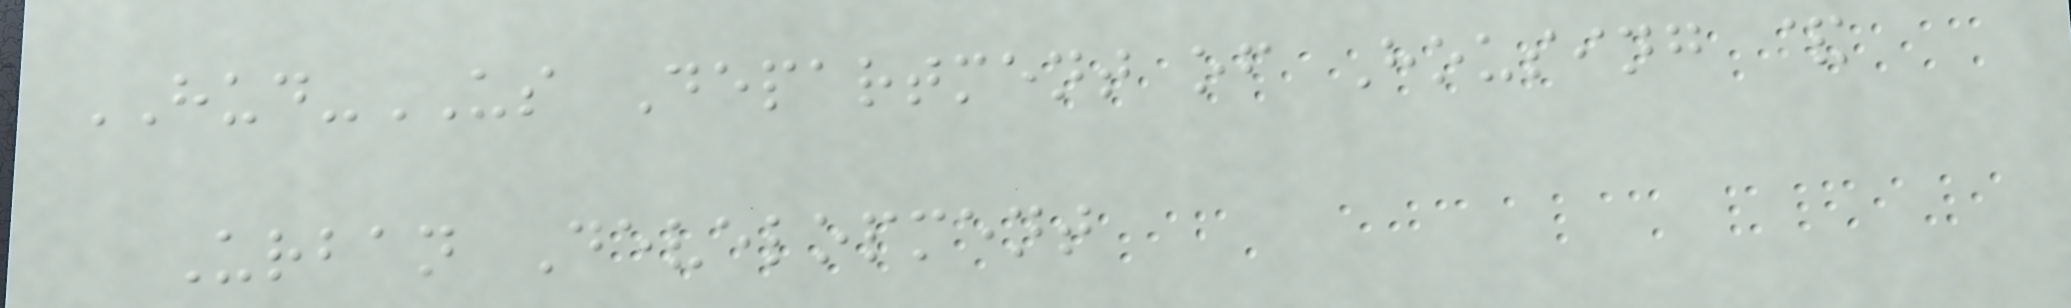HUD-US Department of Housing &
Urban Development
